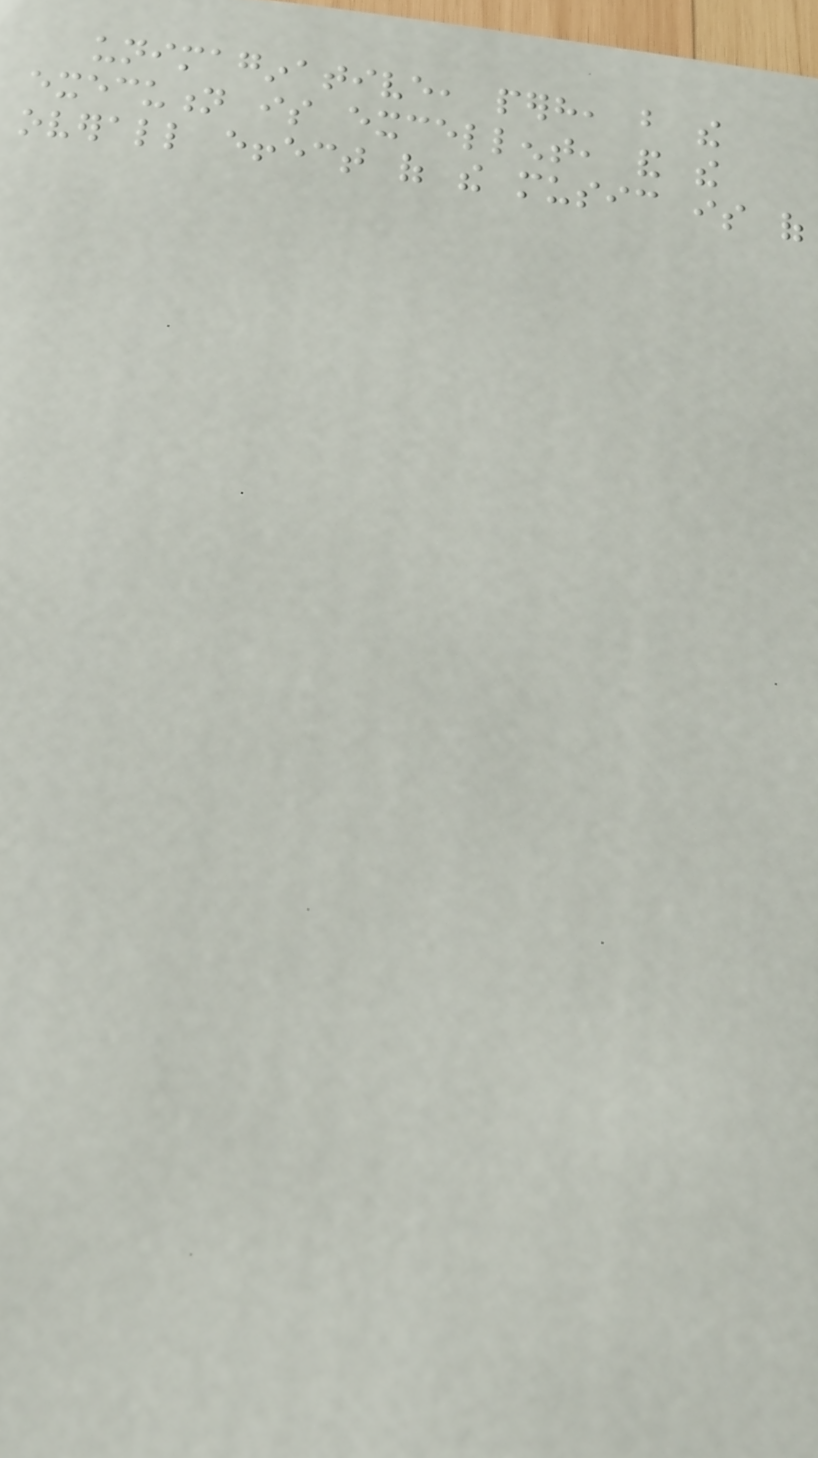unimaginative, perhaps, but the
execution is excellent, and the
overall effect of the music is of
